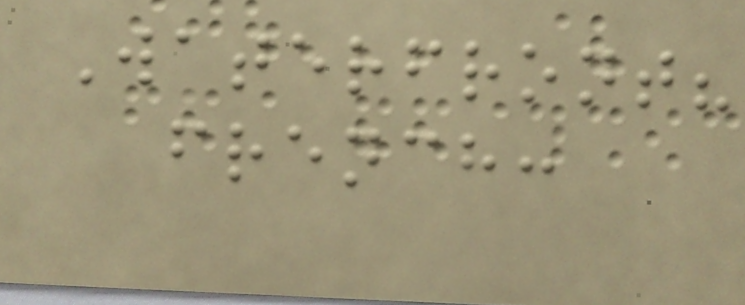Waterfront?
french:
